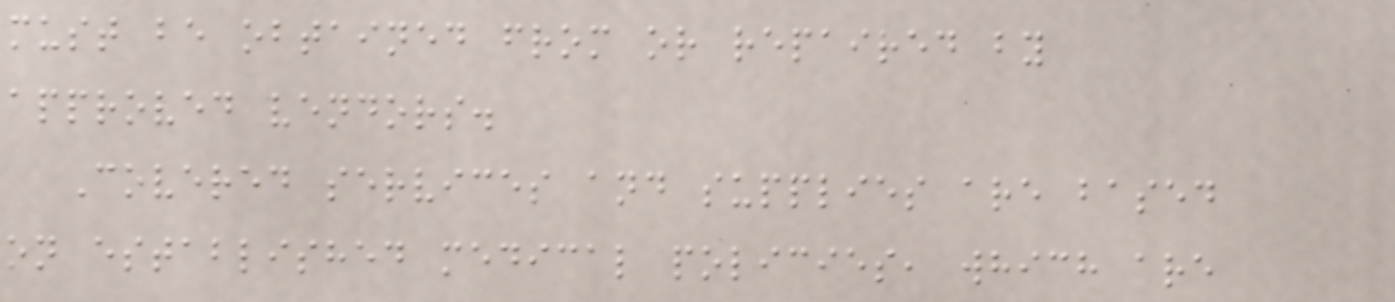must be obtained from or repaired by
approved vendors.
Covered services and supplies are based
on established medical policies, which are
